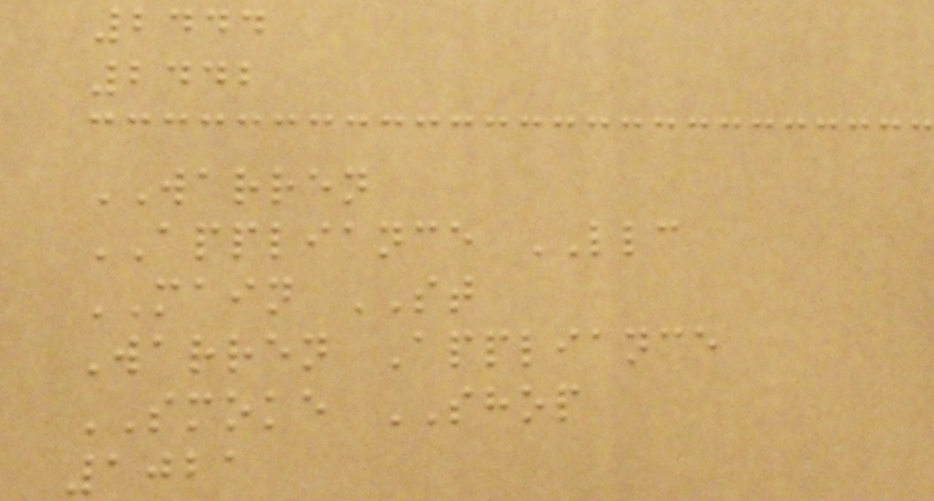2444
2442
WARREN
APPLIANCE LLC
MAIN ST
Warren Appliance
SMOKE SHOP
1021
